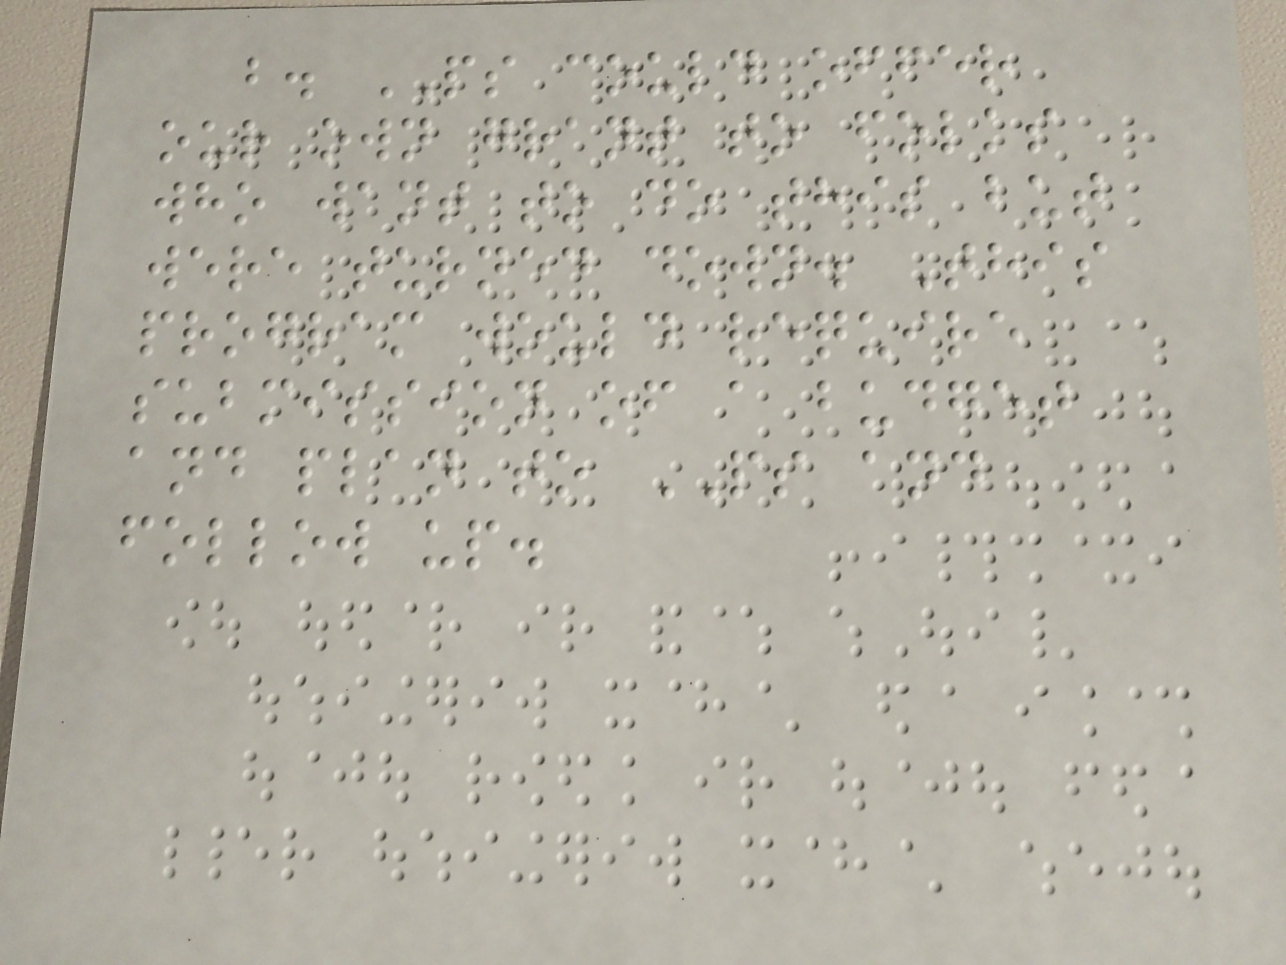b. PS could offer
our own grant to folks
who want to do this but
were turned down. This
program would require
submission of a budget
and plan to PS and
follow up.
